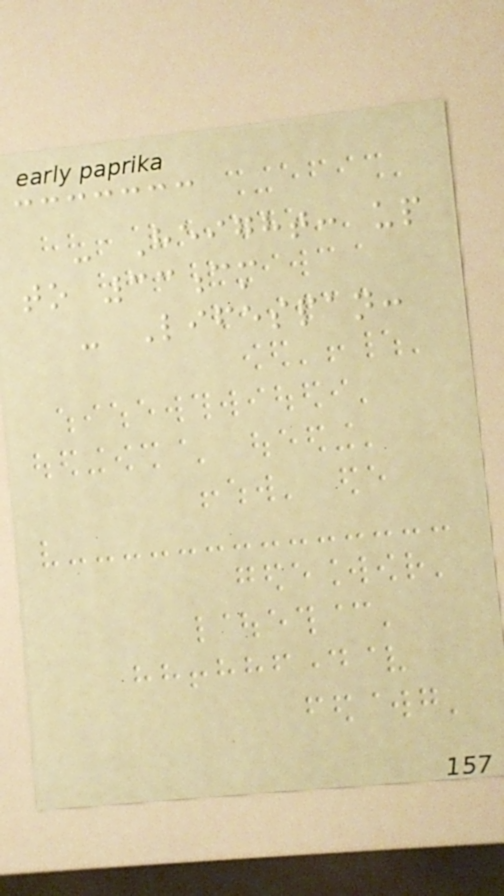- Height: up
to 33cm
- Lifespan:
